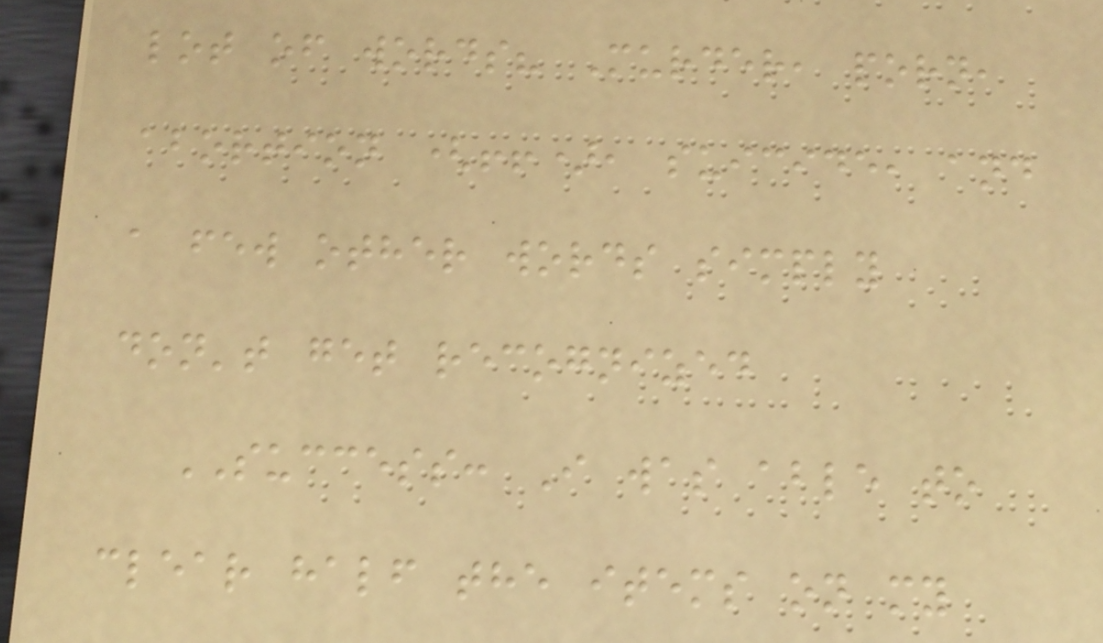lot of words? Murder, porn,
abortion (!!), suicide, and
a few other words simply
don't get recognized
SUCCESS: I was able to
clear half the items on my
